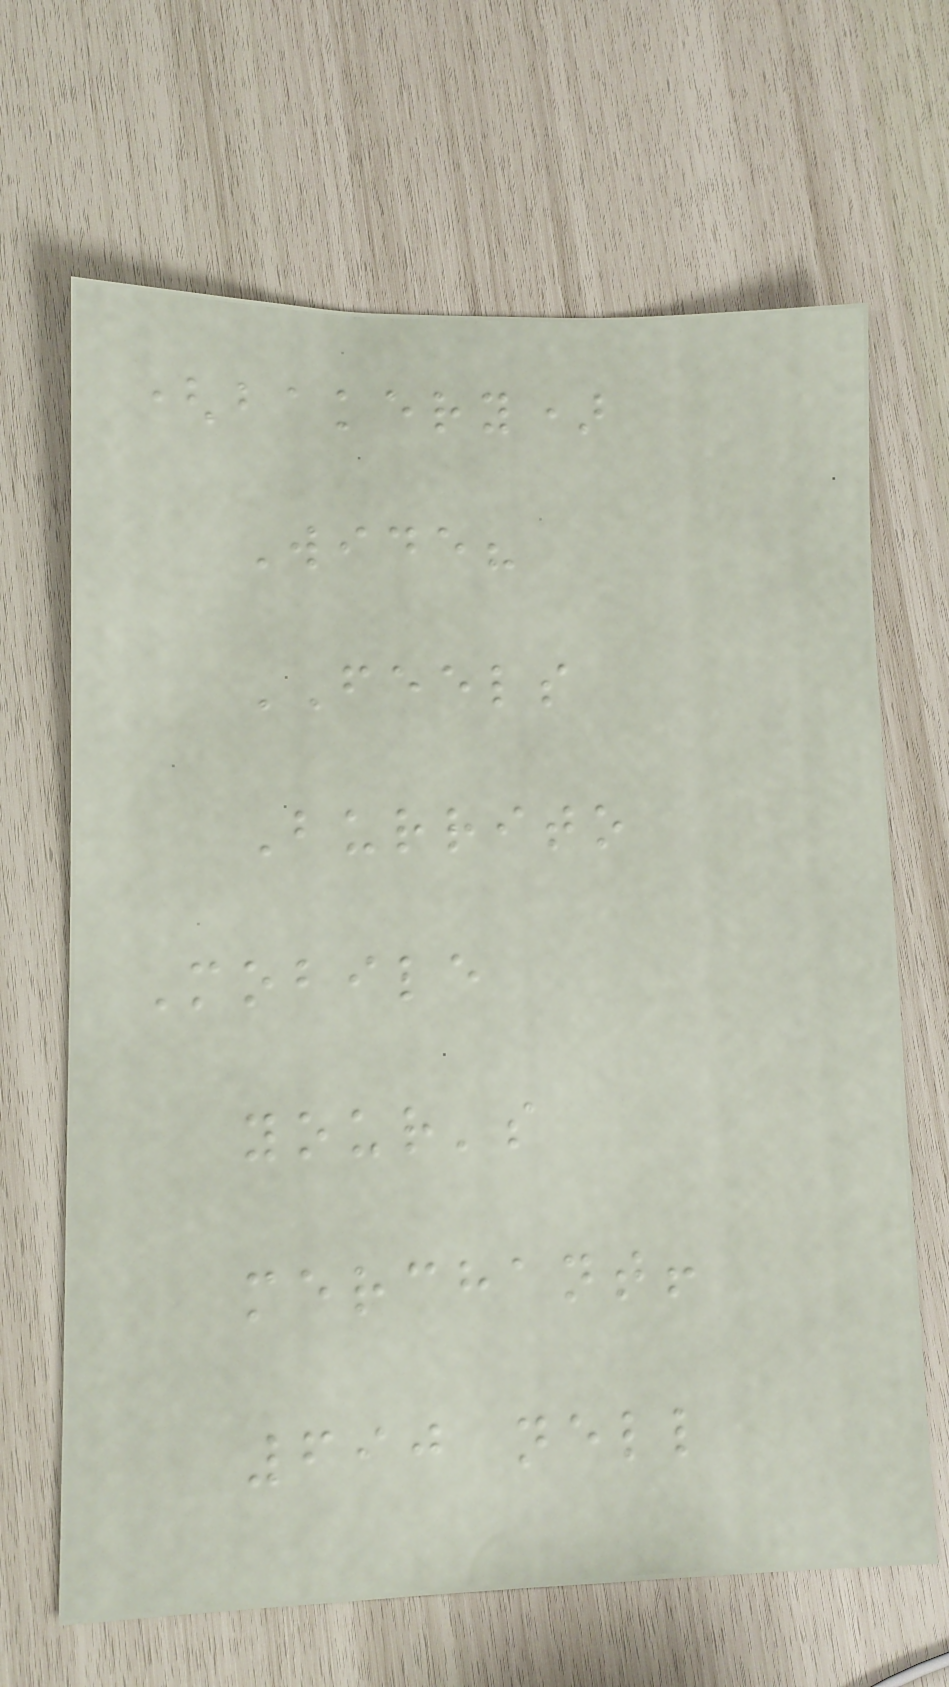(bakery)
Wide?
FEELS
Burrito
Mobile
your's
merchant!
690 nell
